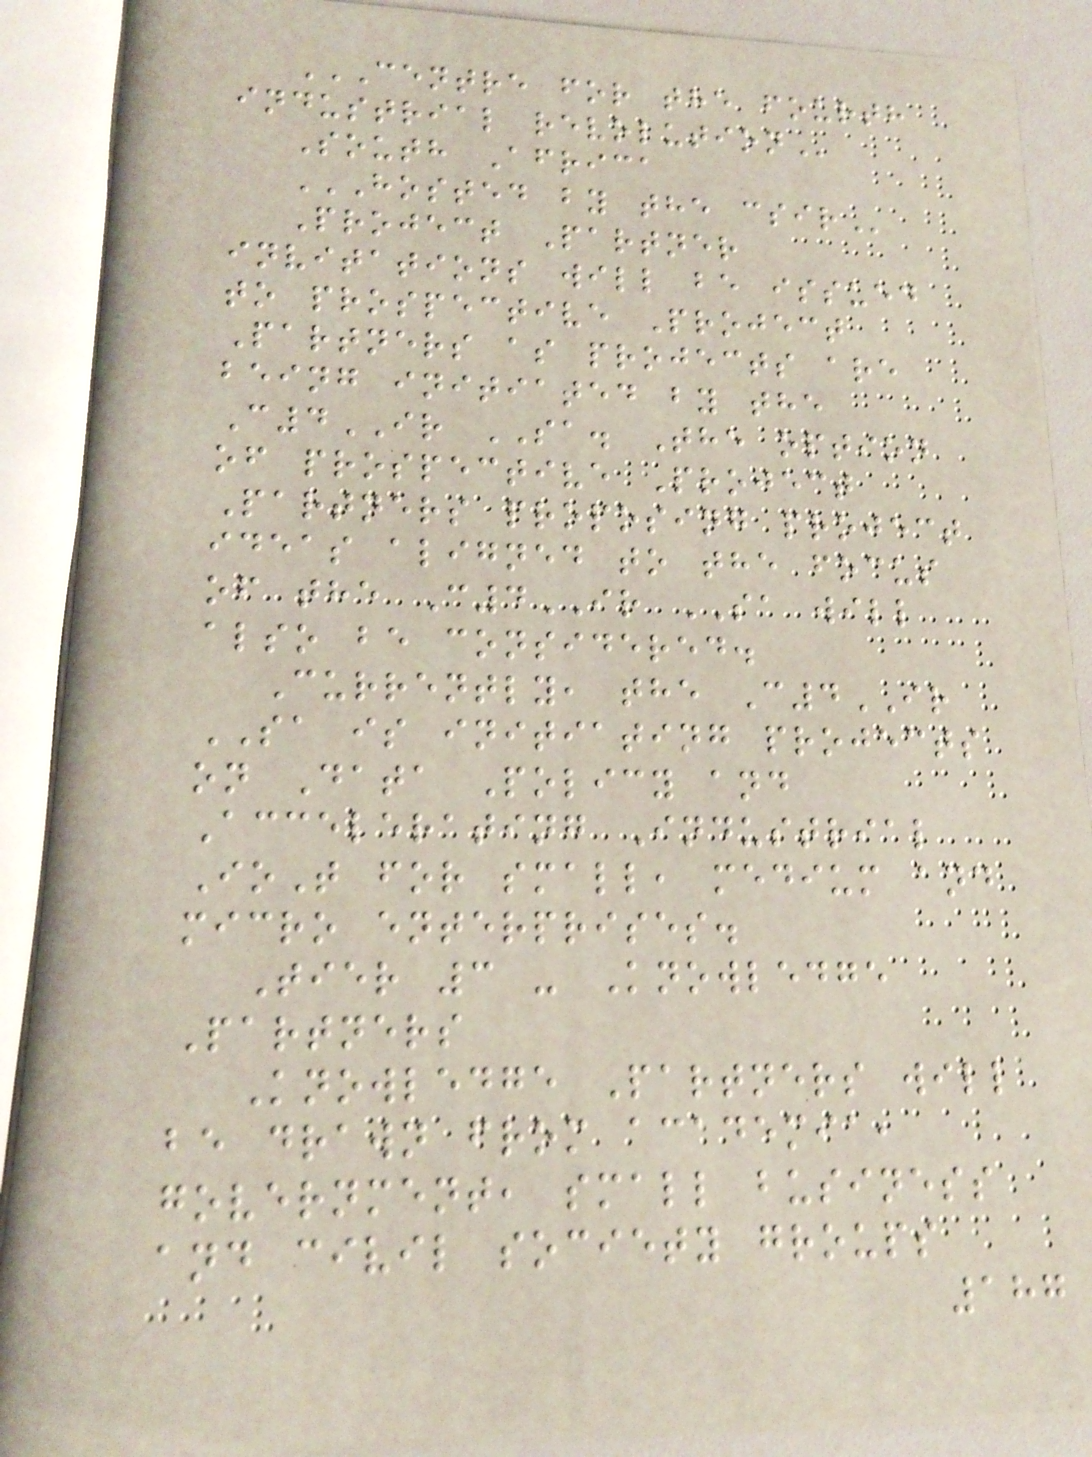CENTRE FOR THE FOURTH
INDUSTRIAL REVOLUTION
South Africa
HOSTED BY THE CSIR
Project Partner
invitations will be issued
to prospective Project
Partners as projects are
being initiated by the
C4IR SA. The option
of prospective Project
Partners proposing project
ideas aligned to the focus
of the C4IR SA will
also be considered.
Currently, the C4IR
SA is initiating projects
on Data Policy and
Accelerating Industrial
IoT for small, medium and
micro enterprises.
Tier 3 - Knowledge
Partners
Knowledge Partners will
be drawn from academia,
government, small business
and civil society groups
187
